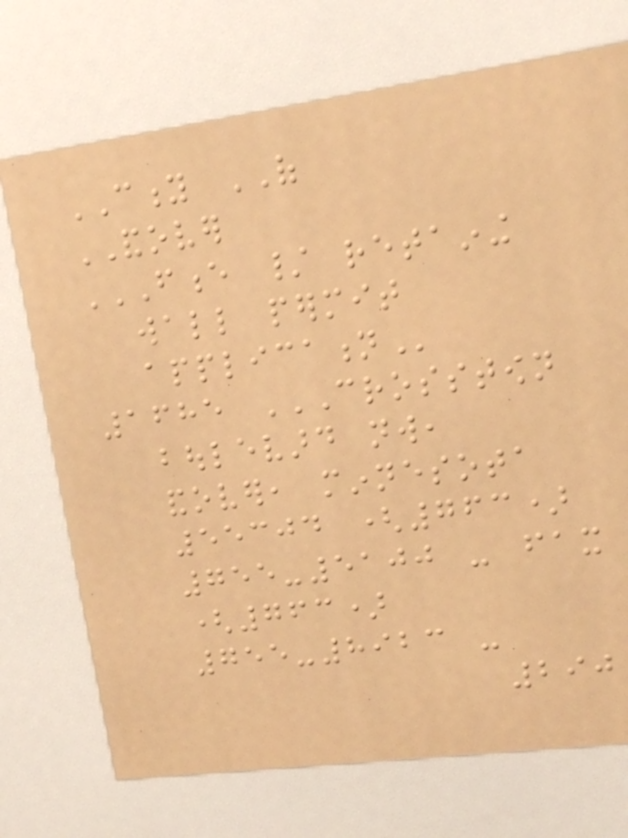CITY OF
ANDOVER
FENCE / RETAINING
WALL PERMIT
APPLICATION
1685 CROSSTOWN
BOULEVARD NW,
ANDOVER, MINNESOTA
55304 (763)
755-5100 - FAX
(763)
755-8923 -
290
